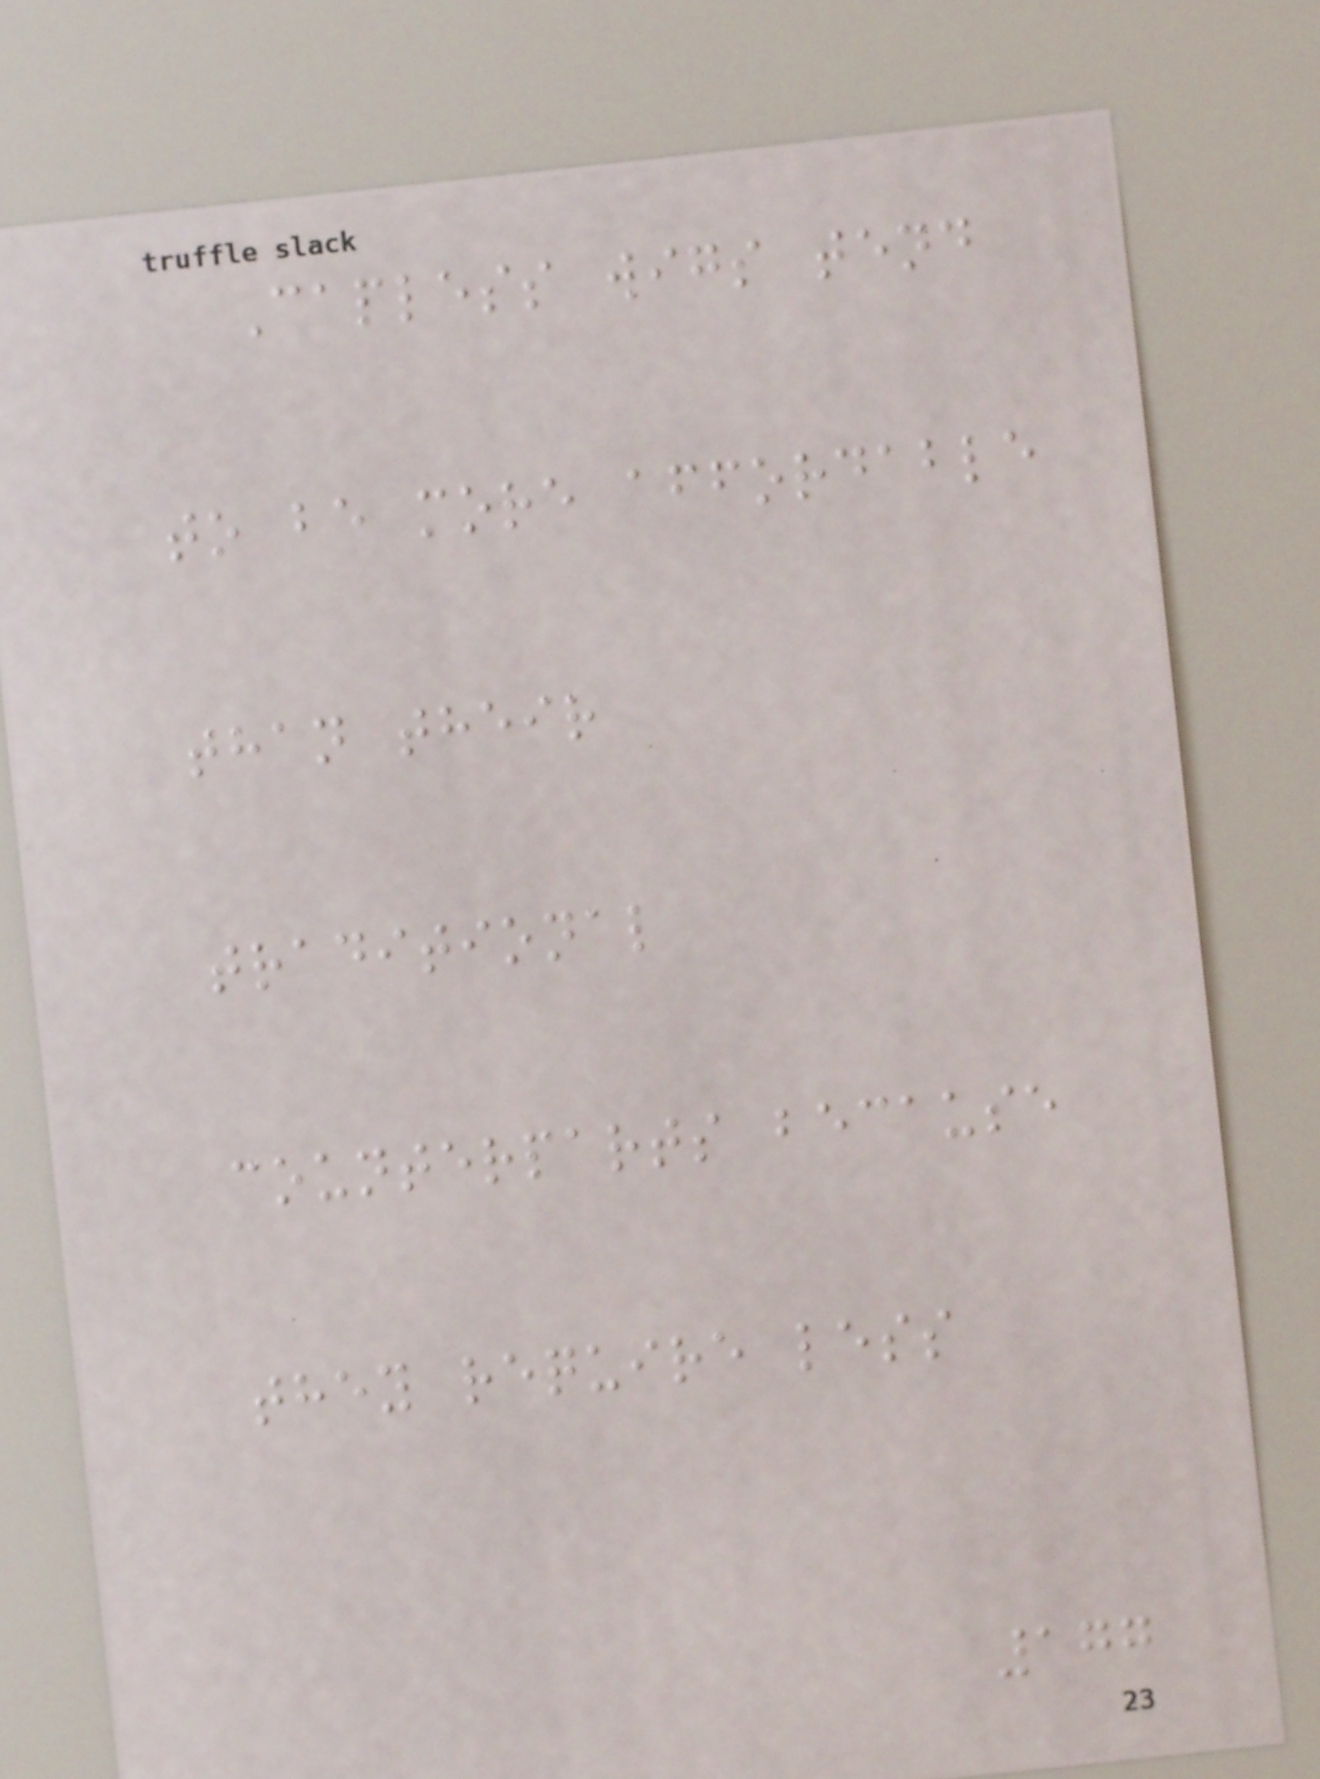Capless wigs tend
to be more affordable
than their
traditional
counterparts because
they require less
177
